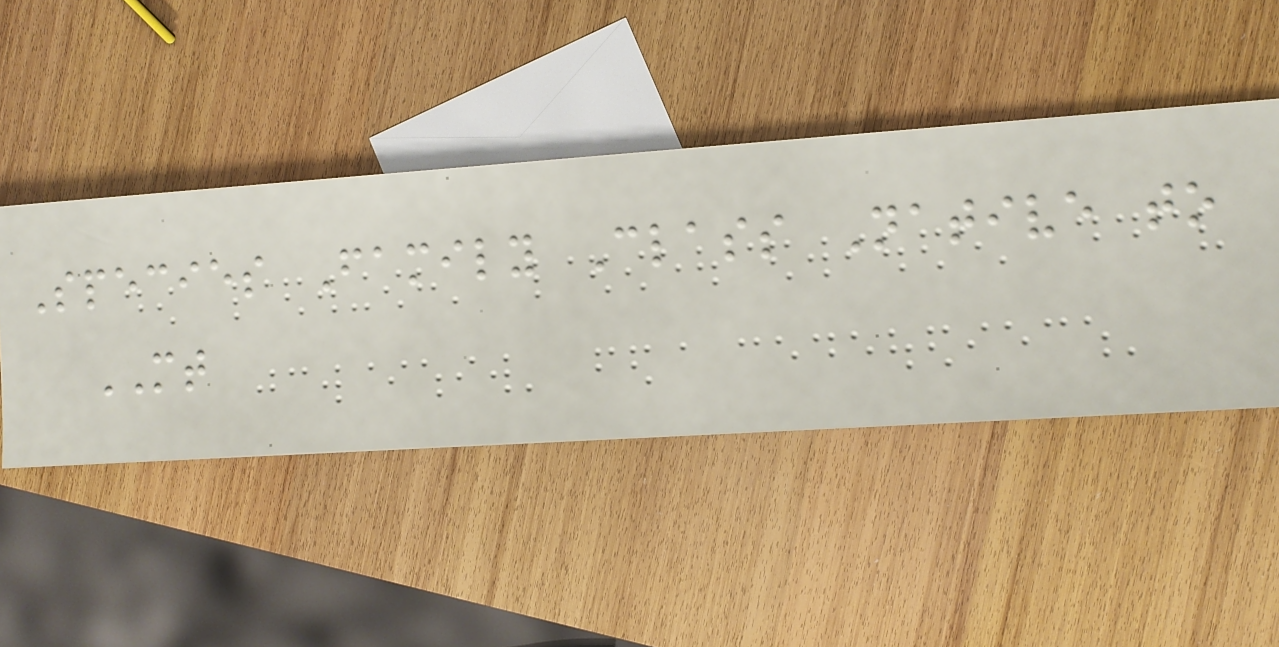Species Family Class Native to
MT
